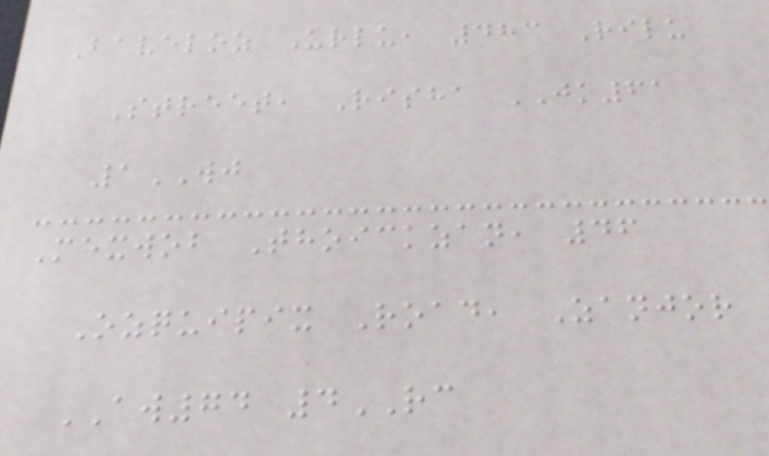Baveloz Urlu, 483 Rilu
Street, Risha JK61
1WJ
Mexwob Thoickzan, 46
Ozquipix Road, Zanjor
AW74 4RC
